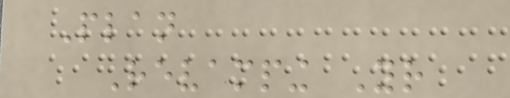Plan
Revamping Your
